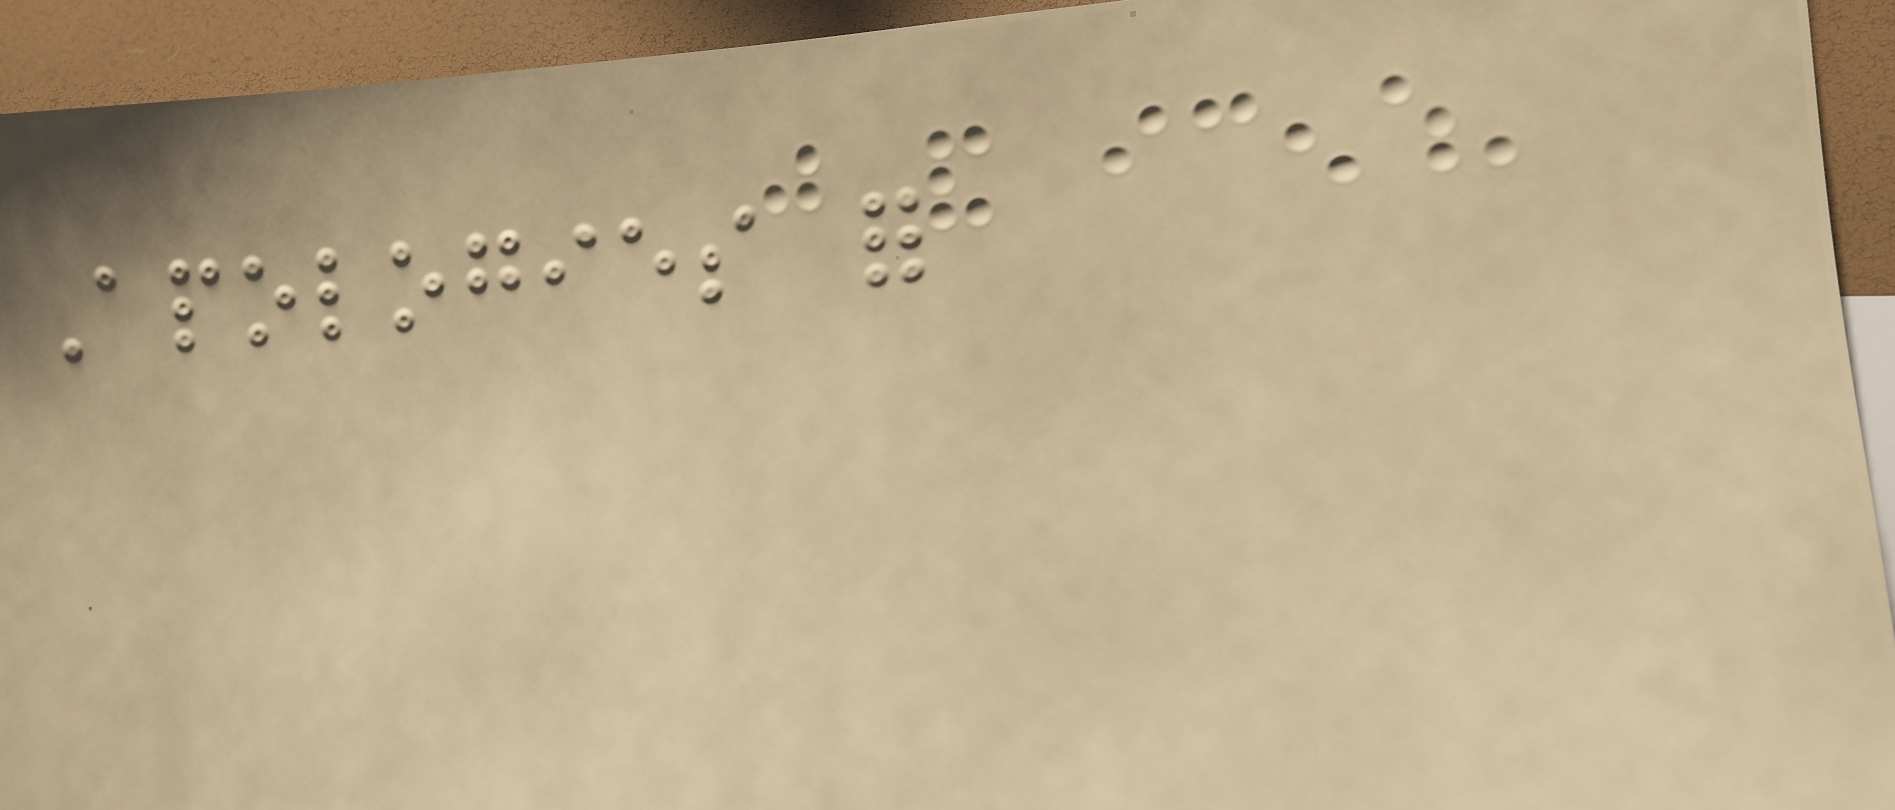Apologies for
